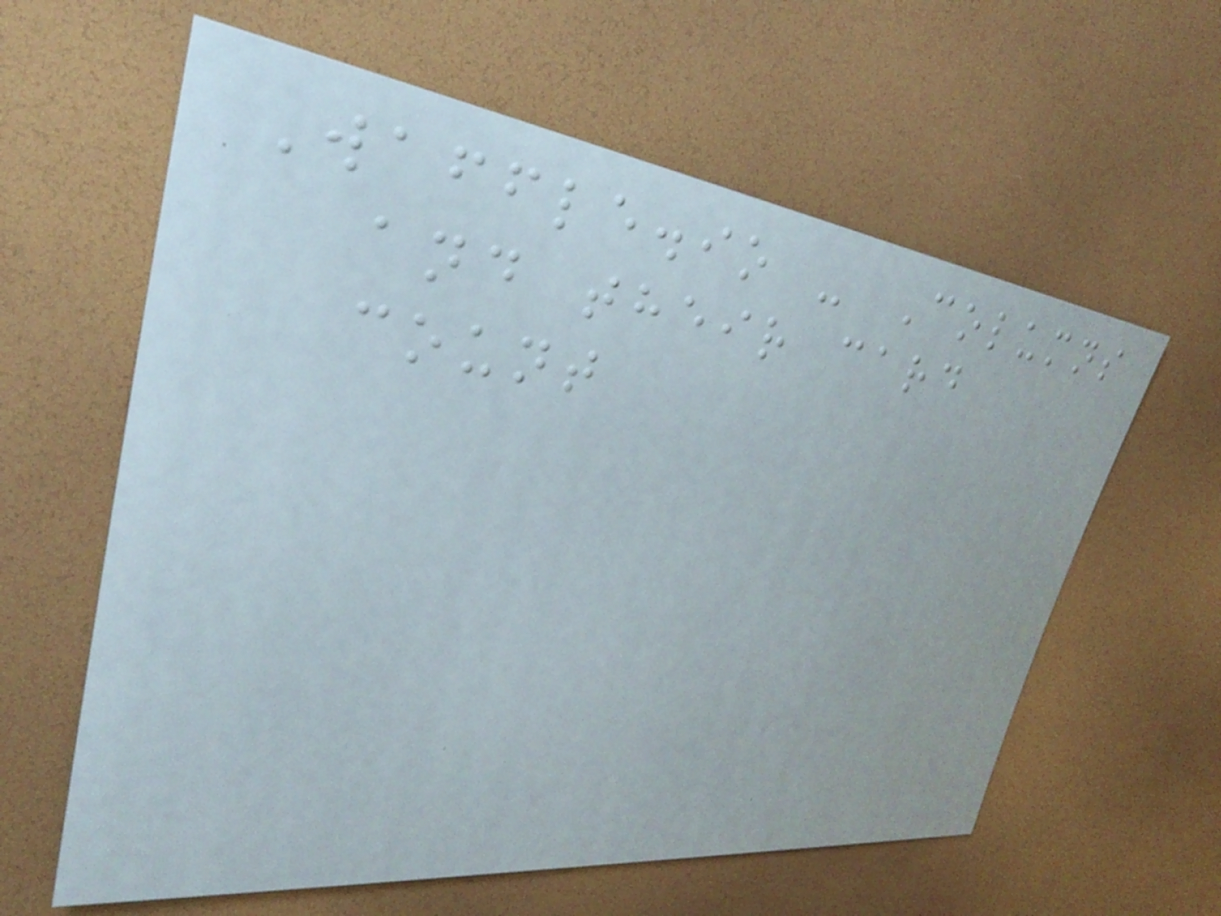Waffle.io - Columns
and their card
count
